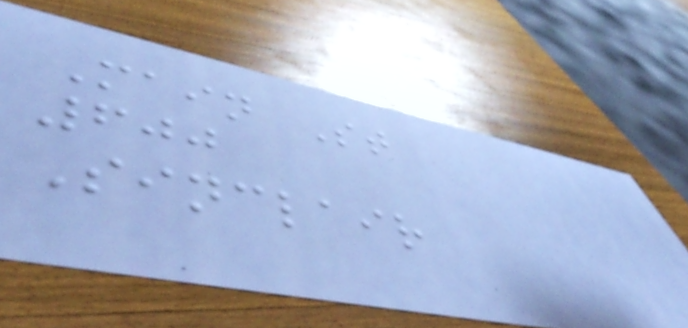Main St
600
Sinclair
